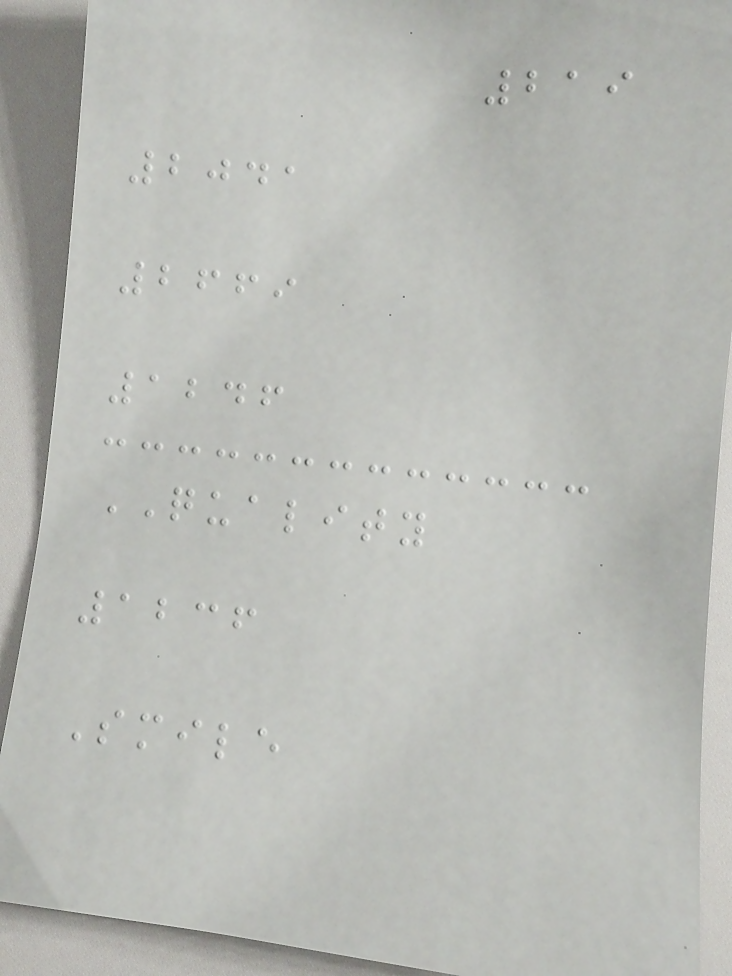219
2041
2669
1246
QUALITY
1236
Smile
